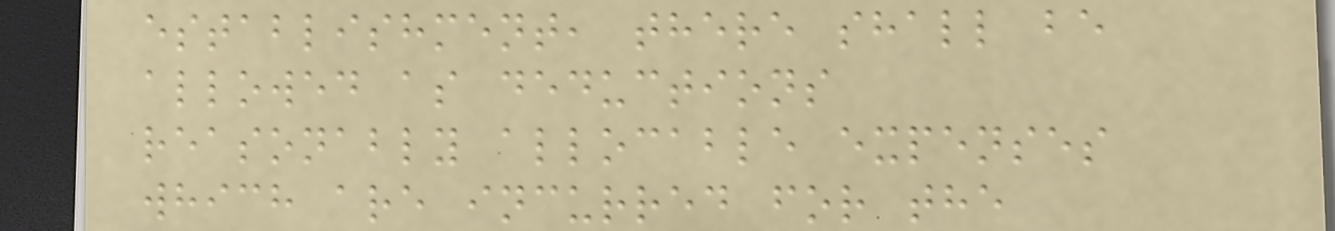establishment, there shall be
allowed as deductions
reasonably allocable expenses
which are incurred for the
